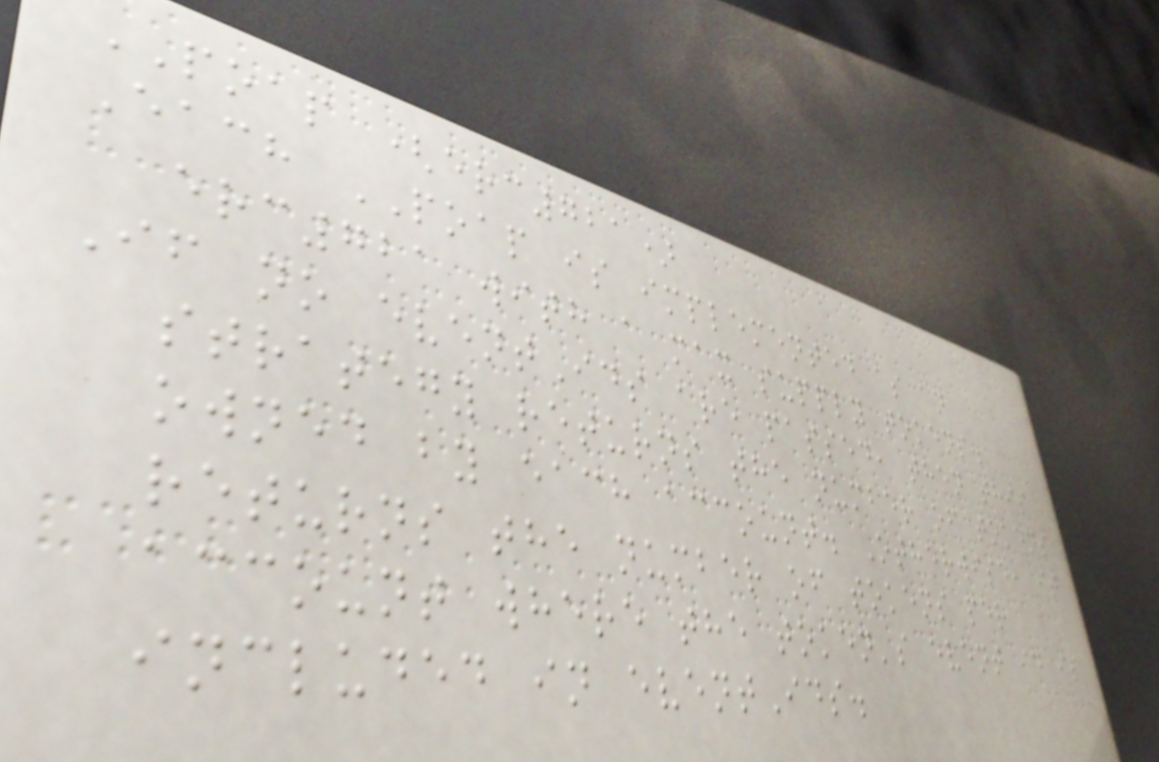POAP (erc721)
Each POAP is implemented as an
erc721 with a max supply tokens.
If no eventIds are passed, then this
strategy returns the number of tokens
owned by each account. Otherwise, it
returns the number of tokens per
account where the token's event id is
included in eventIds.
